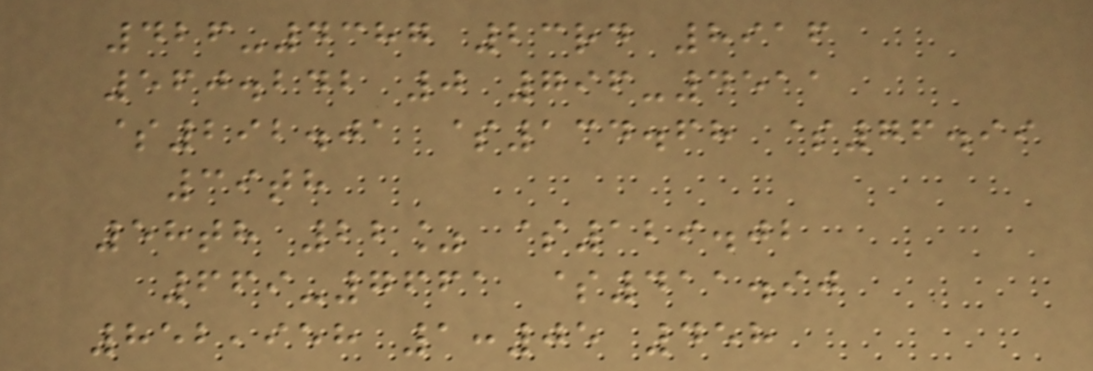426-4387 23rd 8916
560.242 0 796-4511
$292.01 $134.68 $76.99
39th
58th 22% $129.02
669-7661 $411.90
852,958 1:05 458
